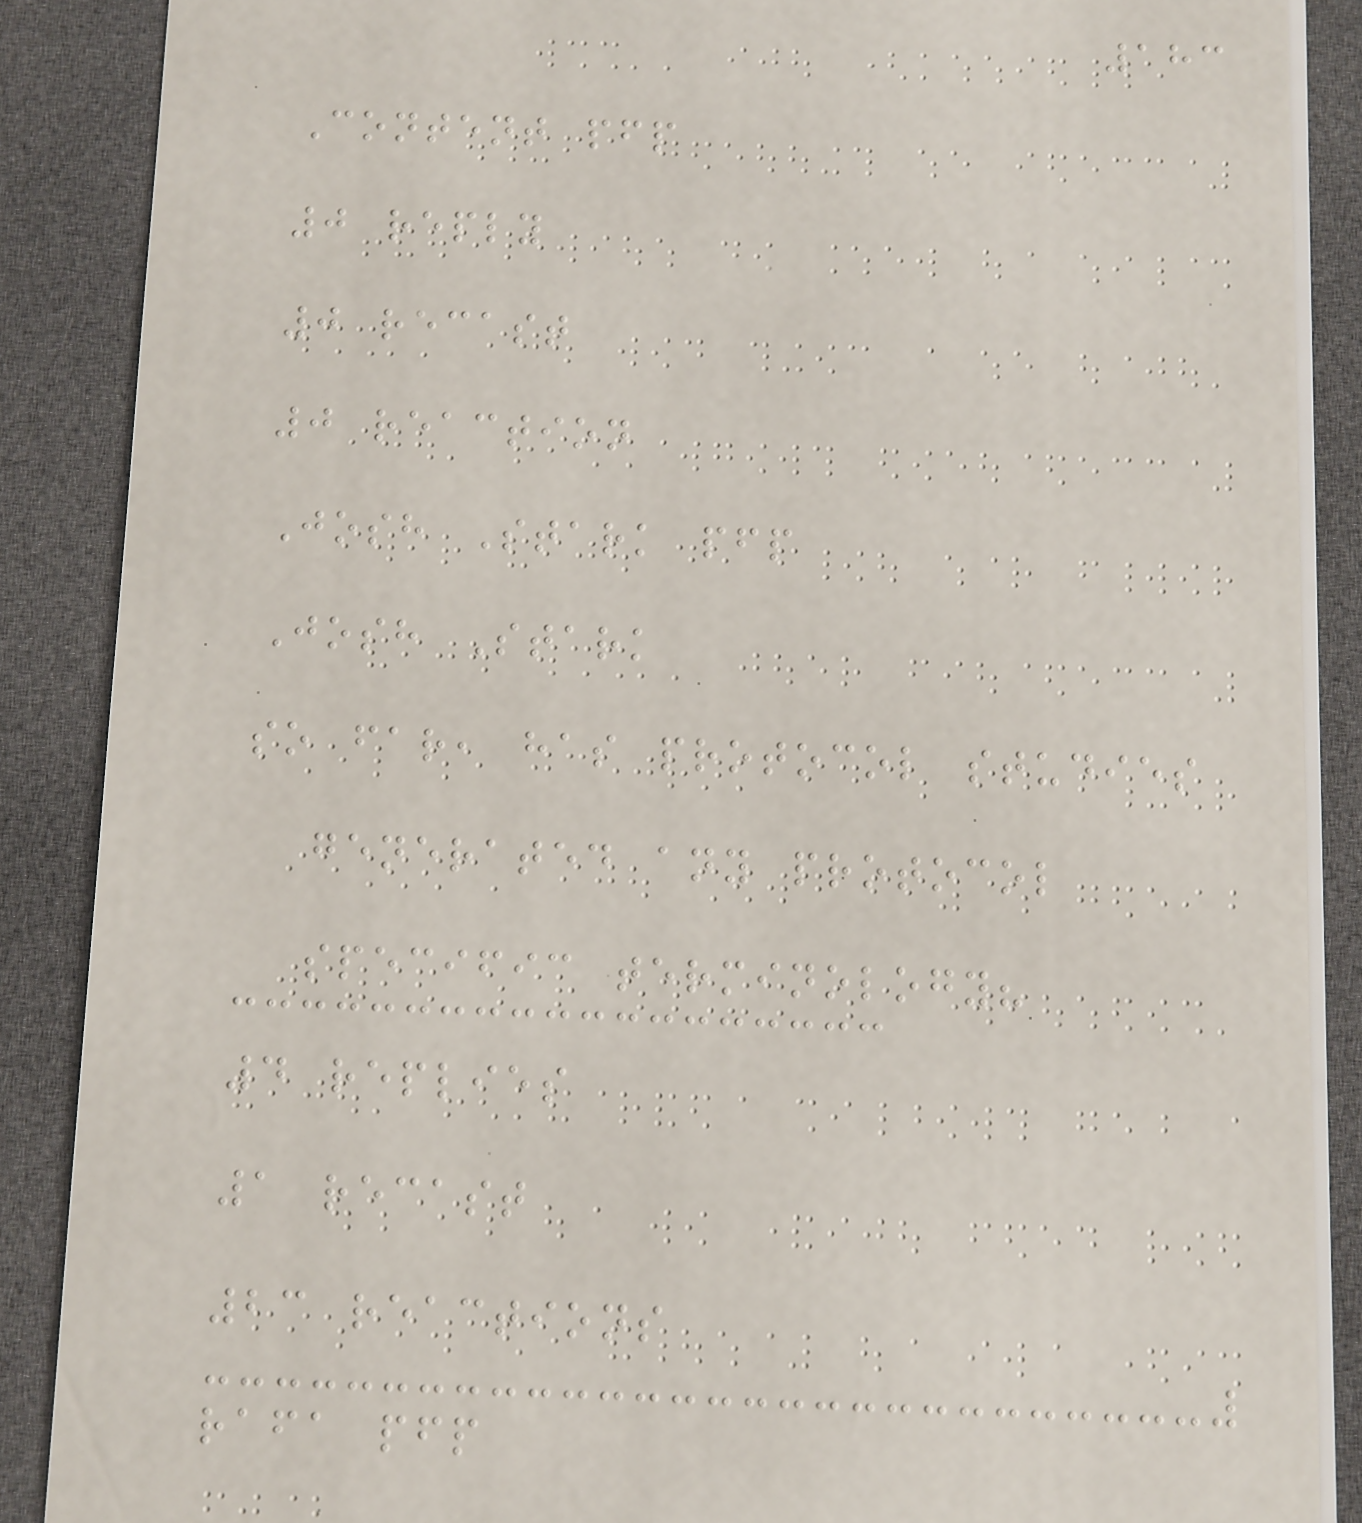183
Content pfp
0 reply
0 recast
0 reaction
Josh Stark pfp
Josh Stark
so far, has protocol studies
generated any protocol
specific terminology?
4 replies
1 recast
23 reactions
rafa pfp
